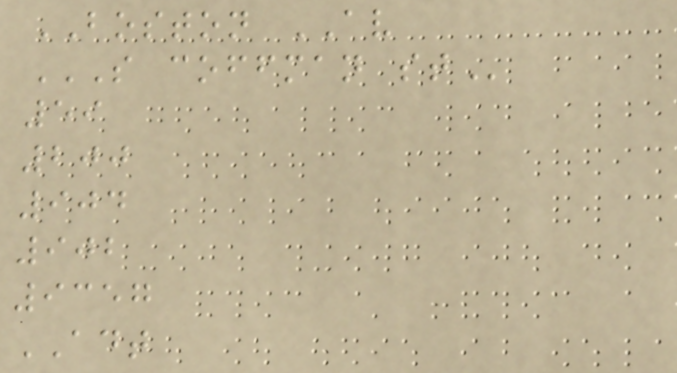BOSTON AV
S COFFMAN ST
59
200
904
902
9357
ADT
